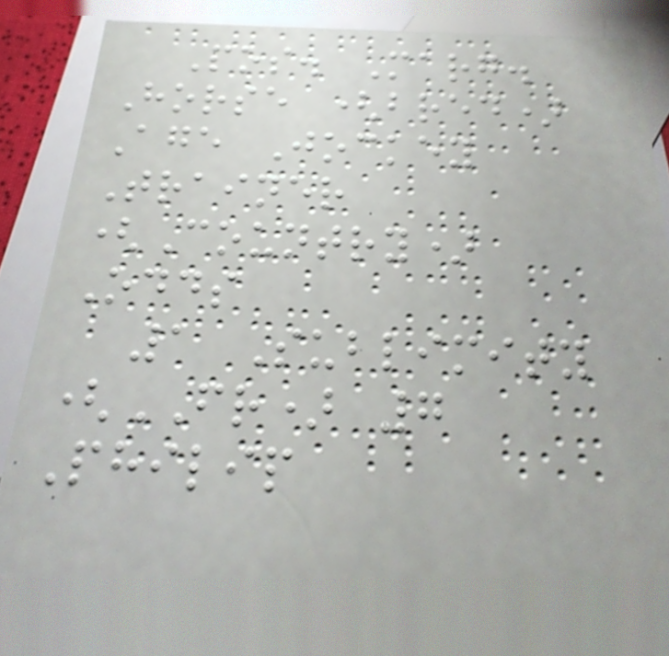Pos. Marg.
Horse (bred)
Age Jockey
Trainer
(Country)
Odds
1 Sublimity
(FR) 7
Philip
